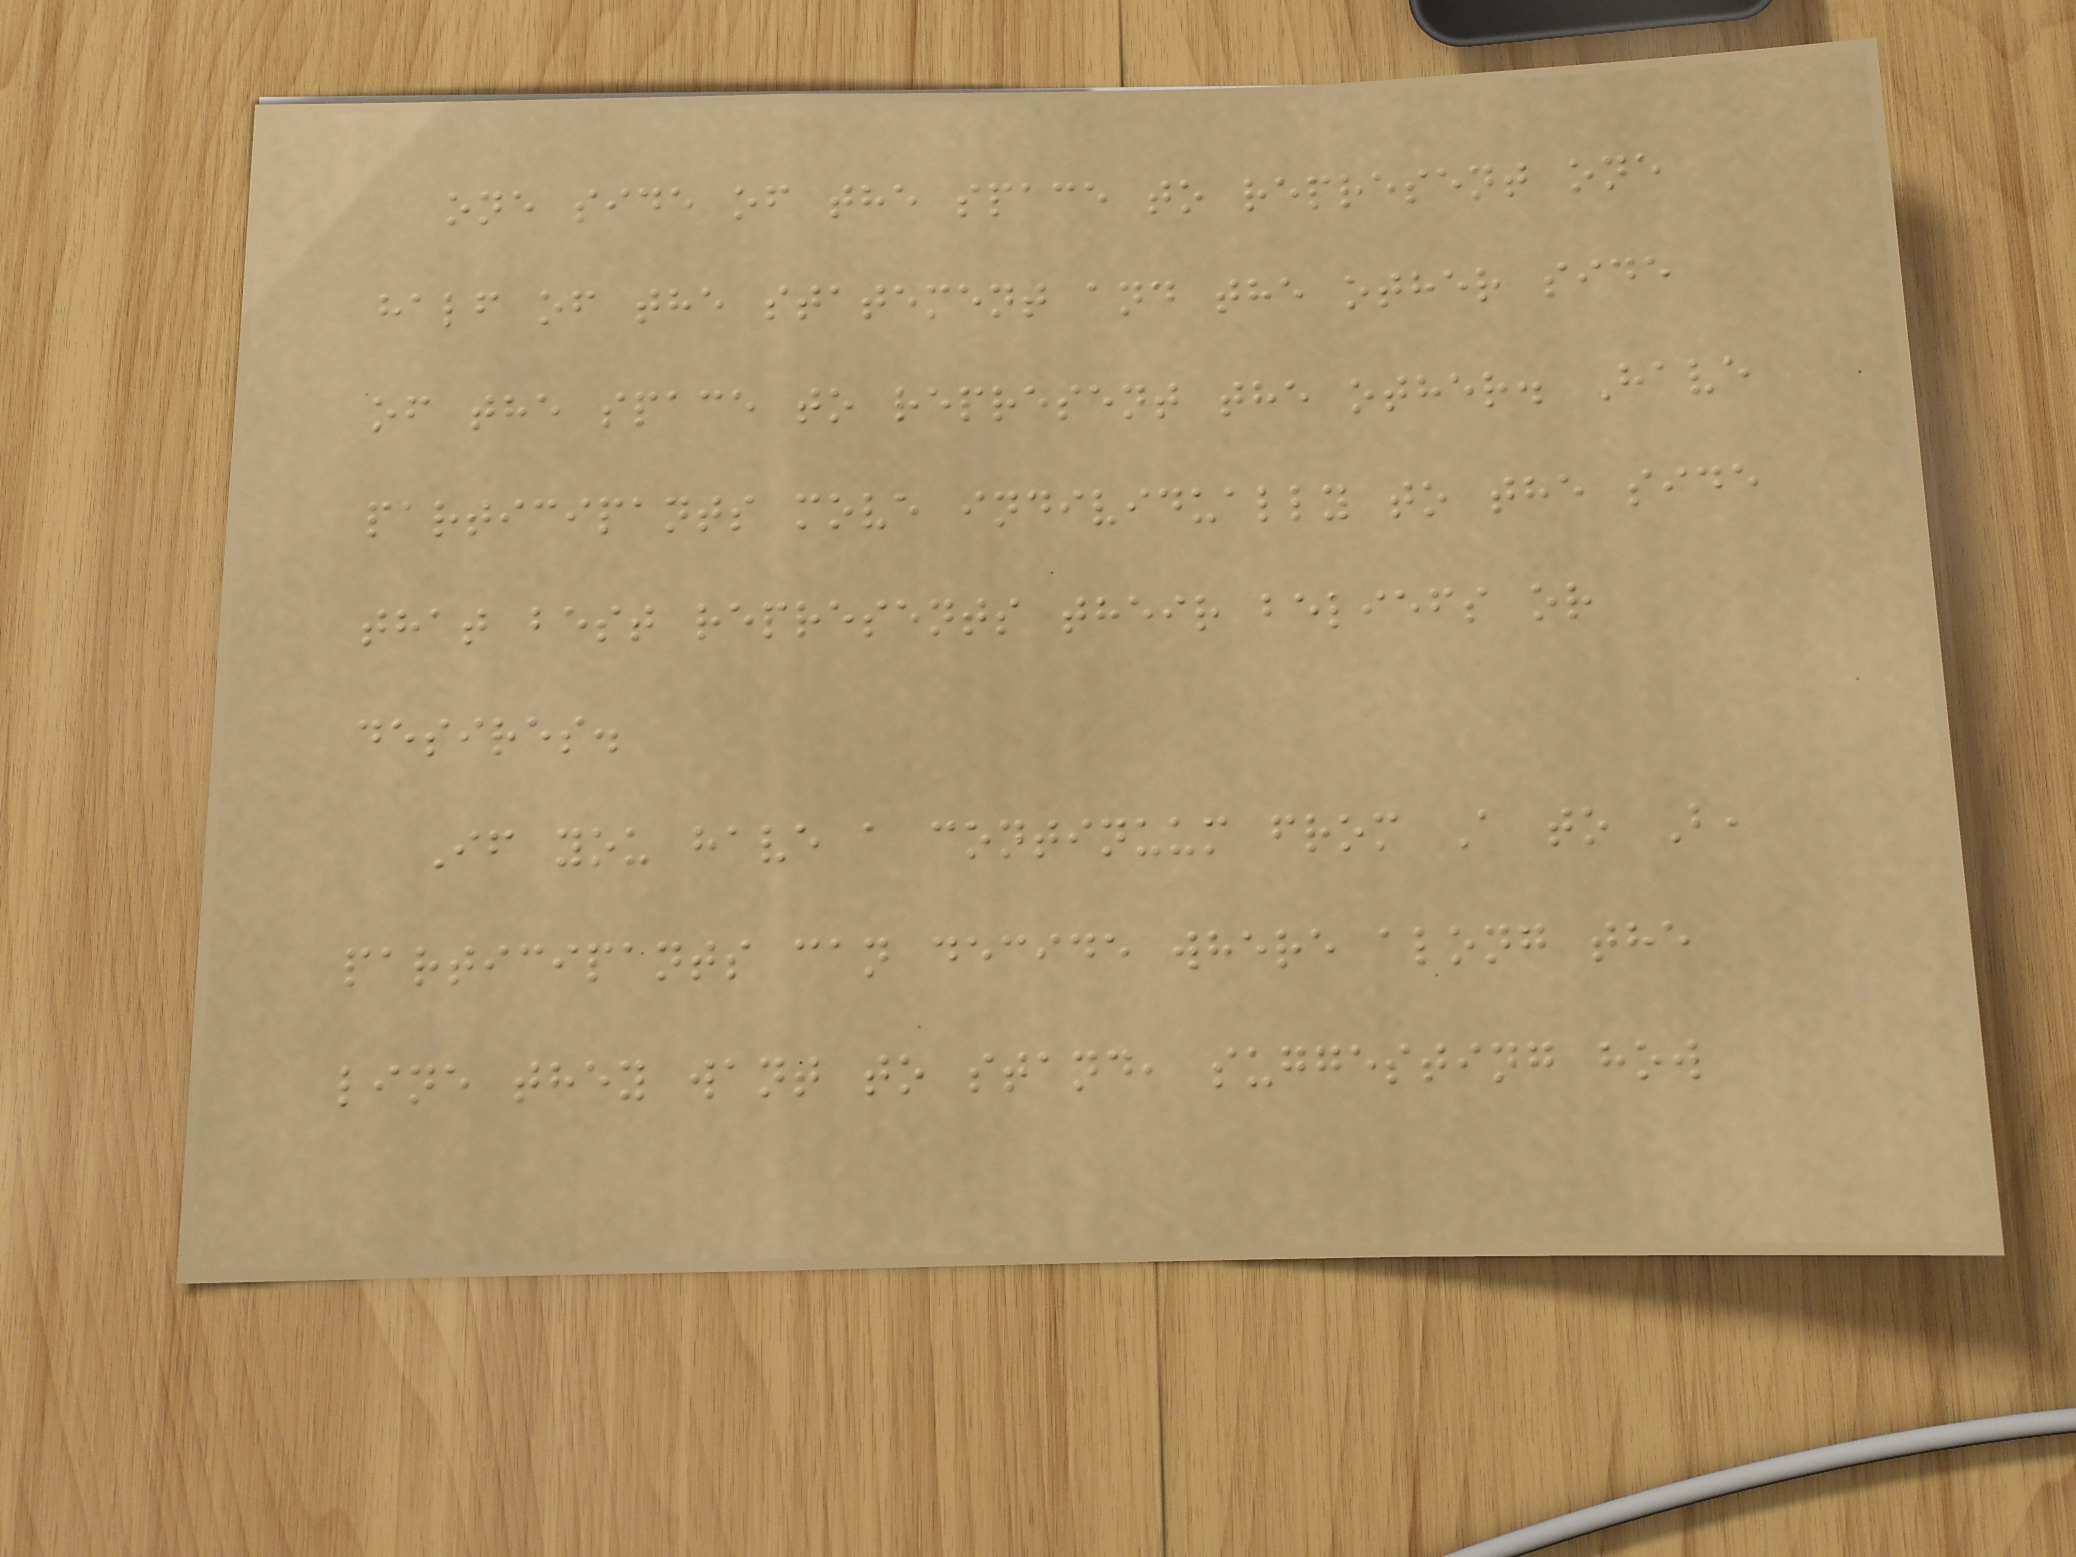one side of the space to represent one
half of the statement and the other side
of the space to represent the other. Have
participants move individually to the side
that best represents their beliefs or
desires.
If you have a continuum from A to B,
participants can decide where along the
line they want to stand, suggesting how
